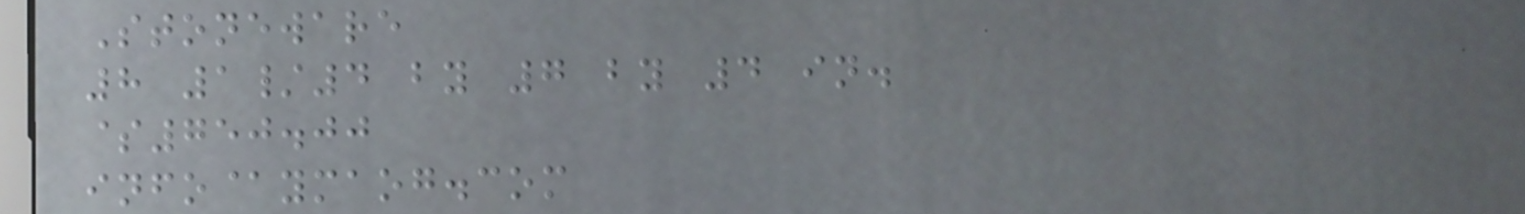Stoneware
8 1/4 by 7 by 4 in.
$750.00
info@ymaog.com
